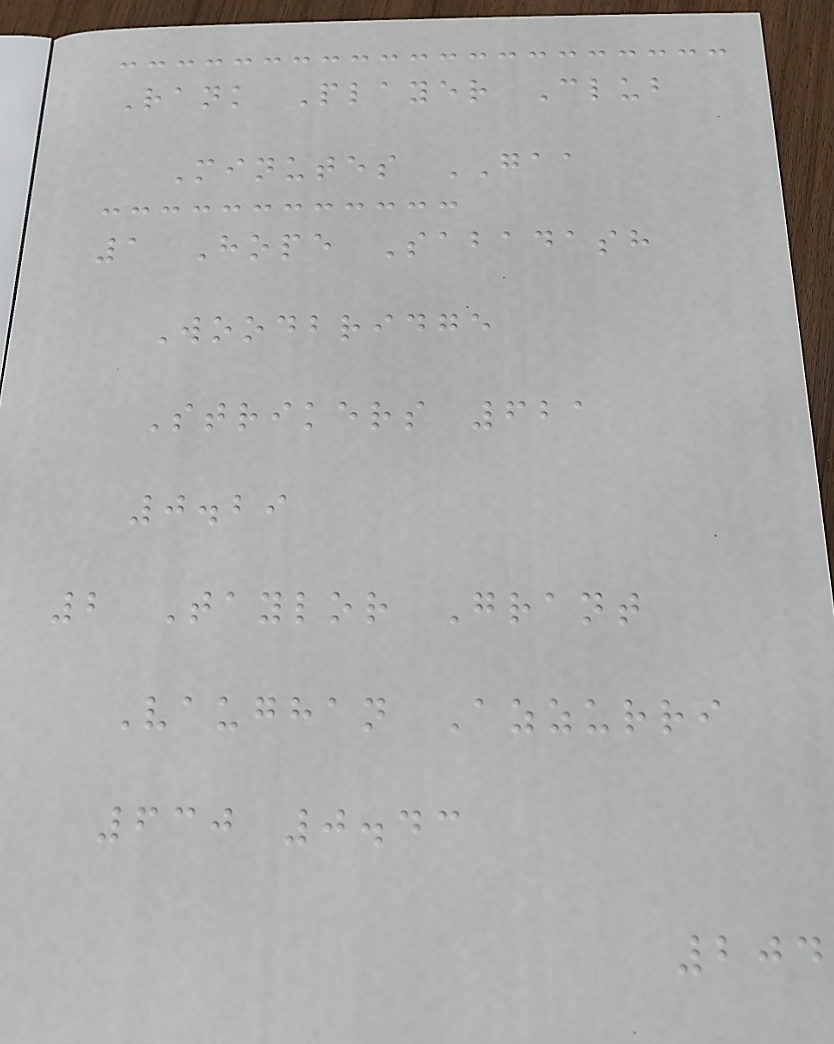Rank Player Club
Minutes GAA
1 Hope Sabadash
Woodbridge
Strikers 621
0.29
2 Taylor Grant
Vaughan Azzurri
630 0.43
204
